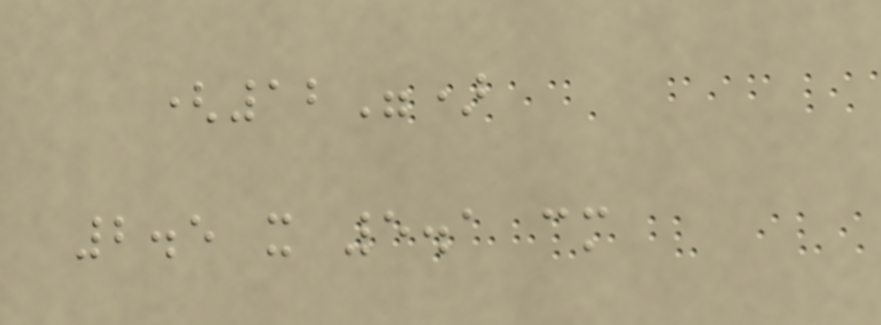(12")
2.5 x 5.1 cm
